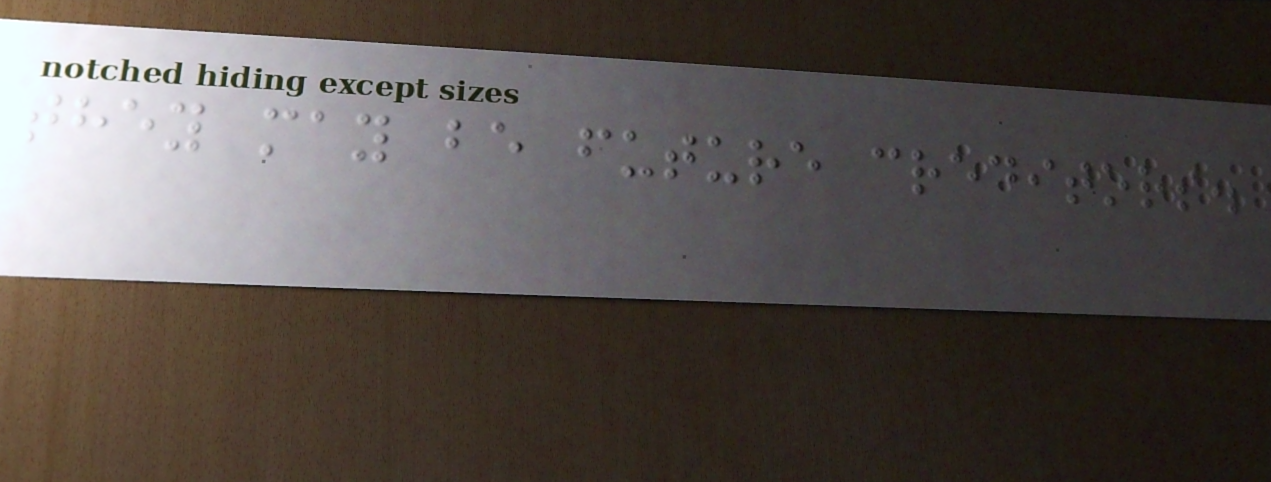they may be future creditors.
